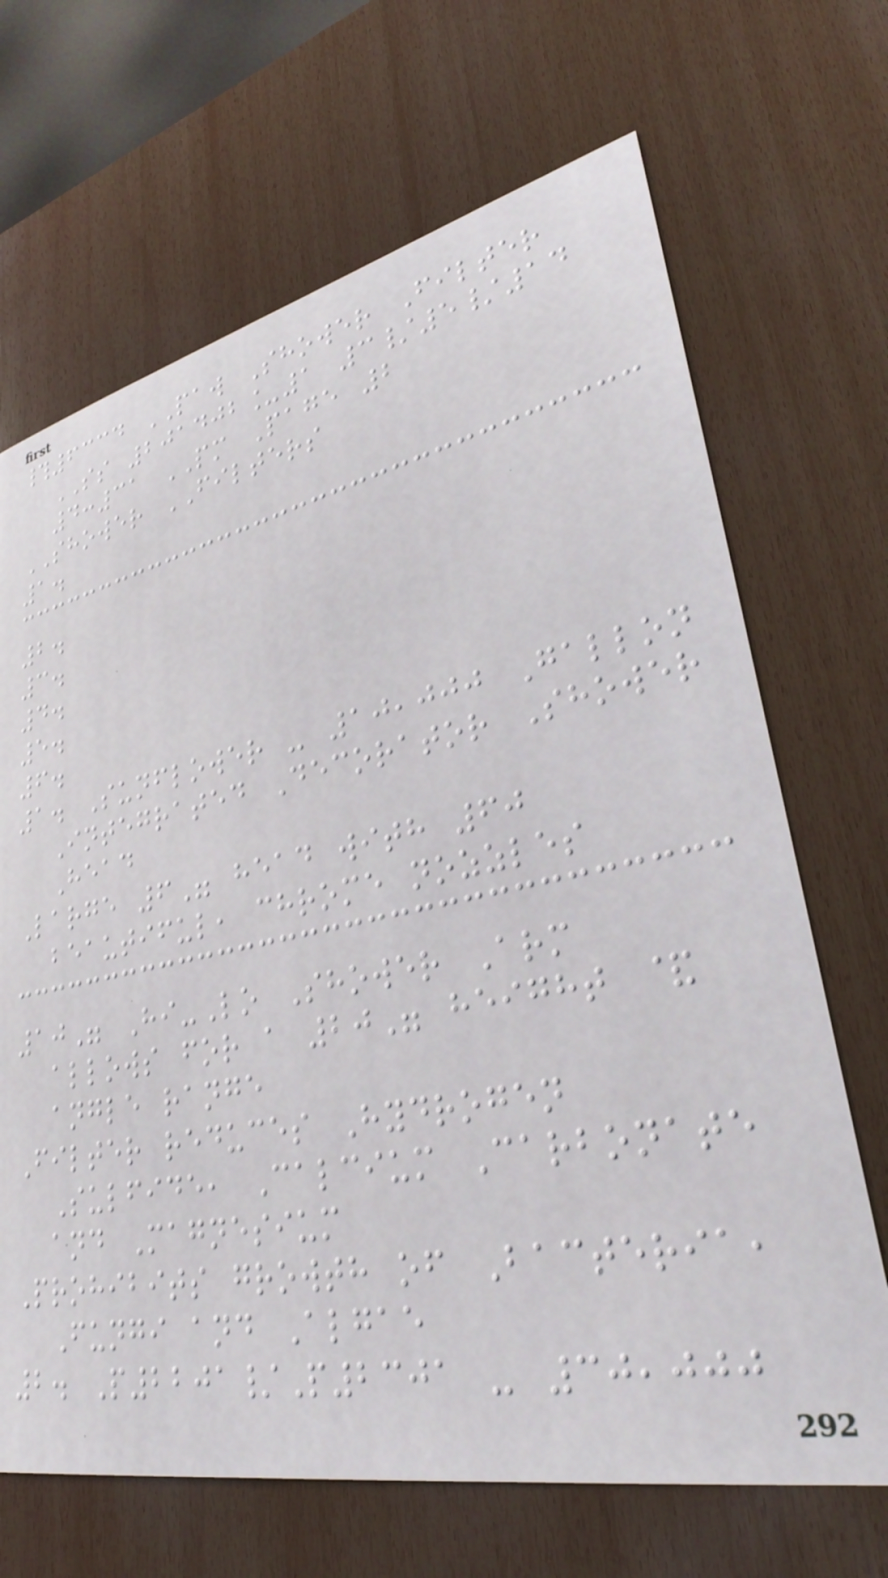#6334 PAW Shower Filter
SS 201402_1 3/5/14
4:31 PM Page 2
SHOWER FILTERS
1.
2.
3.
4.
5.
6.
1. Sunflower - 10,000 Gallon
Integrated Decorator Shower
Head
Large 6" head with 60
beautiful, chrome nozzles
10" Hi-Lo Shower Arm
allows for a 20" height &
angle range
Filter reduces Hydrogen
Sulfide, Calcium Carbonate
and Magnesium
Prohibits growth of Bacteria,
Fungi and Algae
2. P2201/P2301 - 30,000
